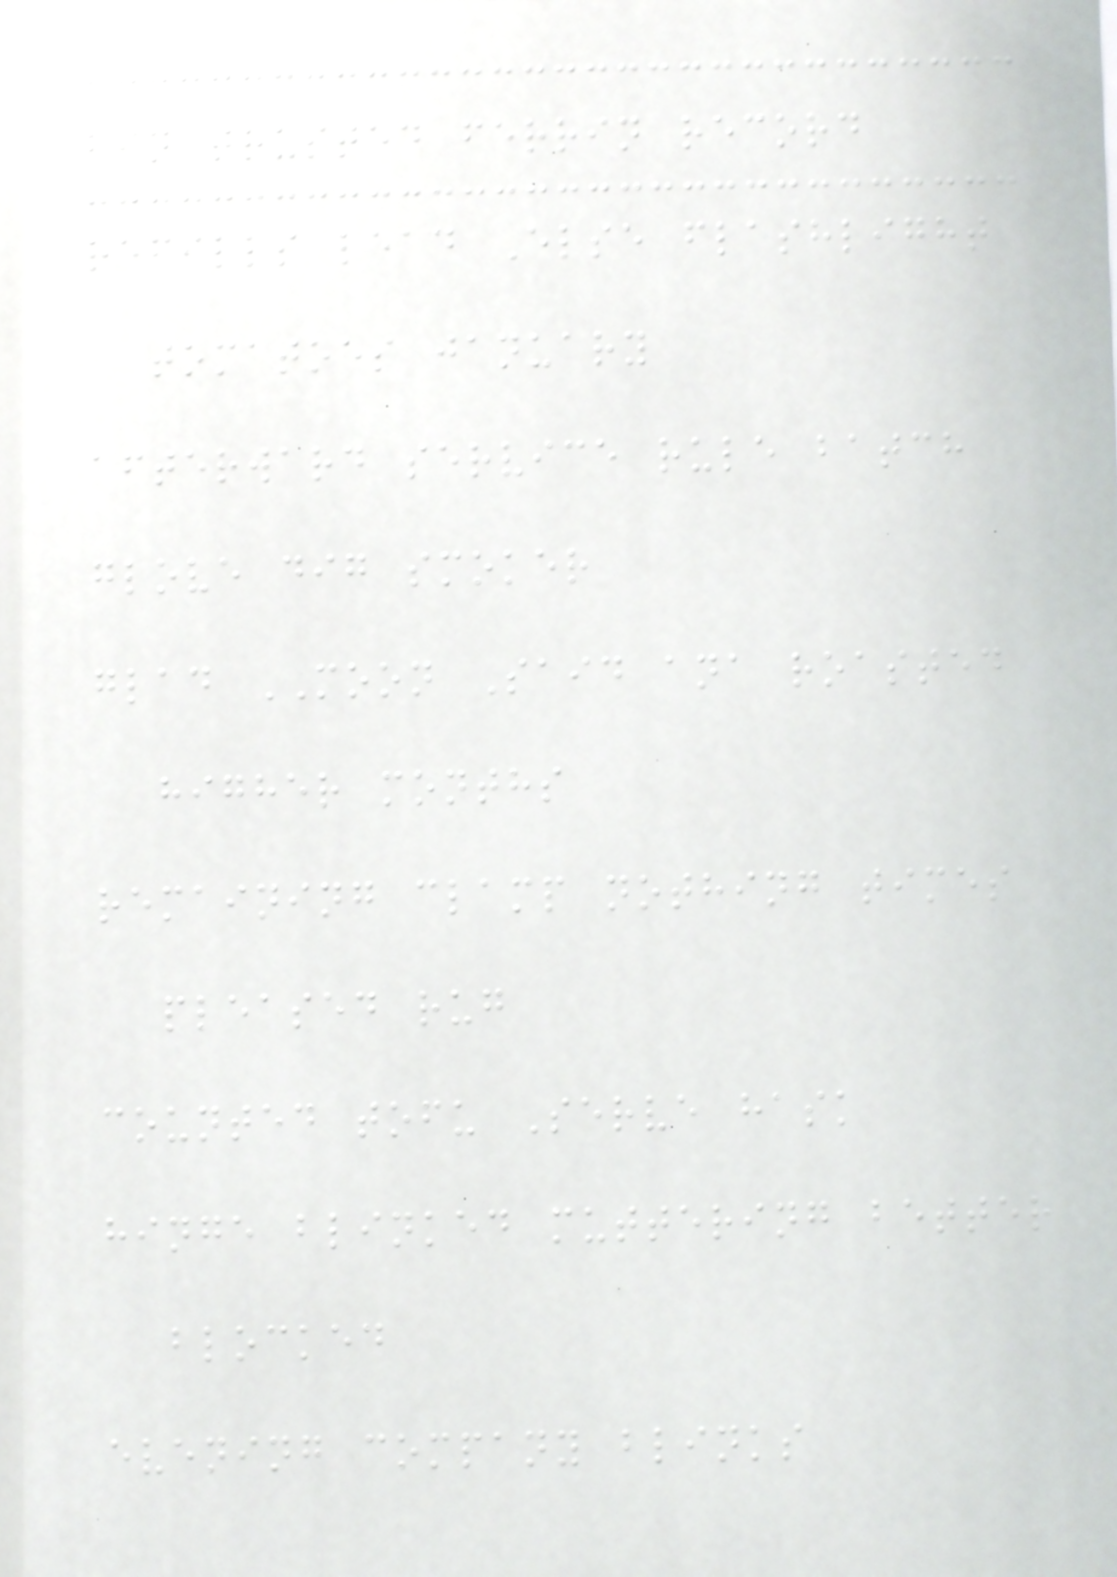bin trusted ferrin record
refills lead Else flashlight
tomatoes january
afterward service rule batch
glove dig smoker
glad MOON Said ana roasted
higher months
remaining clamp nothing times
pleased rug
counted tofu Serve hask
hinge blinked muttering better
blocked
evening company blinks
